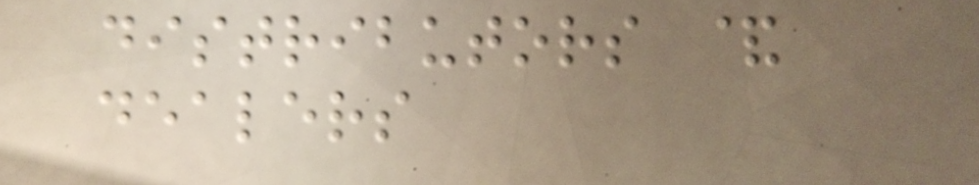distributors &
dealers
